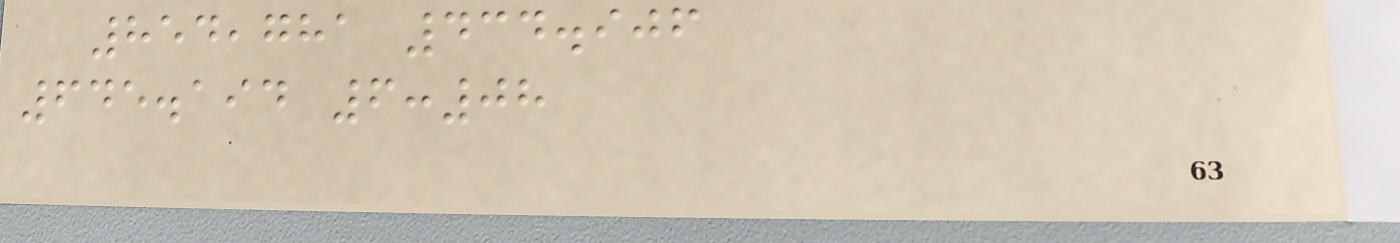854,781 434.906
645.194 6:08
